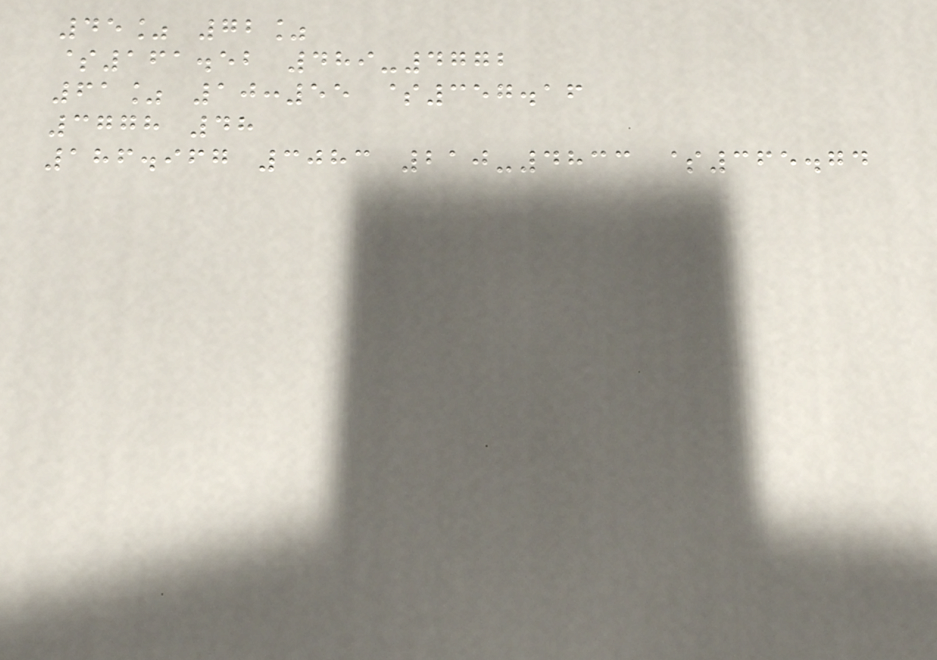45% 72%
$161.52 489-4772
61% 10:55 $357.16
3778 48
186.967 3083 210-4833 $365.74
